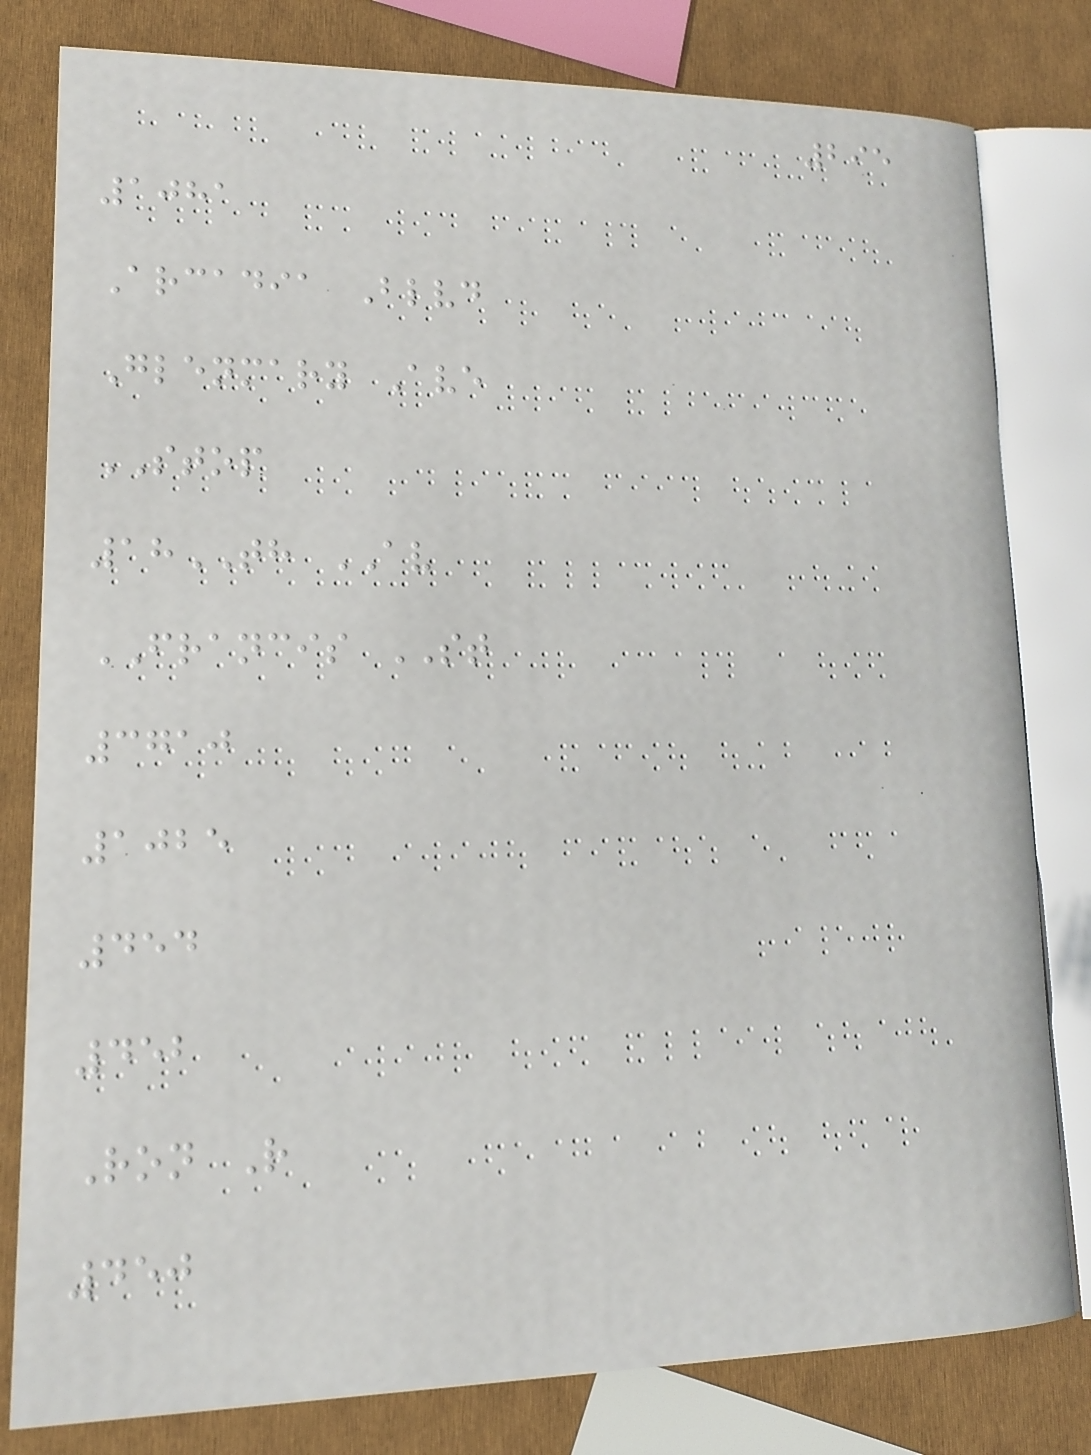295
1081
Arcadia Blvd
Glenmary Ave
STOP
18TH AV
FRANCIS ST
3710
1025
454
452
Ron R
450
